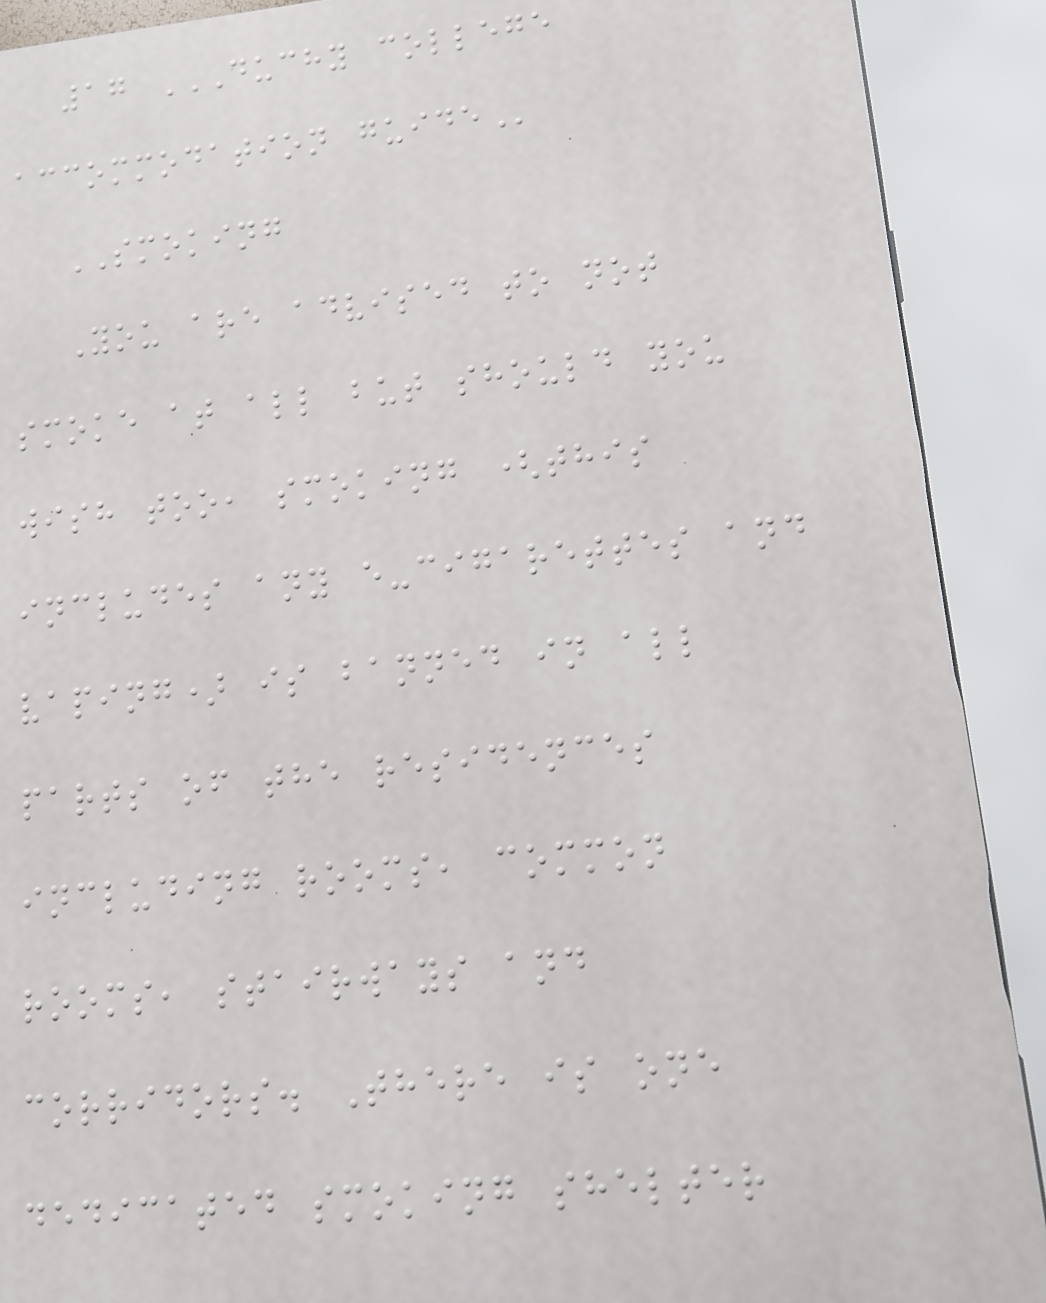17 DUCHY COLLEGE
ACCOMMODATION GUIDE
SMOKING
You are advised to not
smoke at all but should you
wish too, smoking (this
includes any e-cigarettes and
vaping) is banned in all
parts of the residences
including rooms, common
rooms, stairways and
corridors. There is one
dedicated smoking shelter
